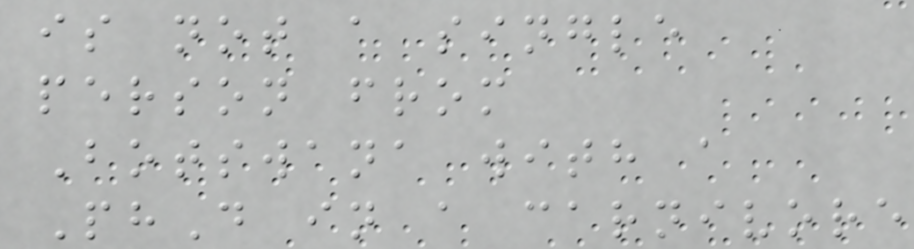is not a single
person from
Botswana with a
PhD in a carnivore
